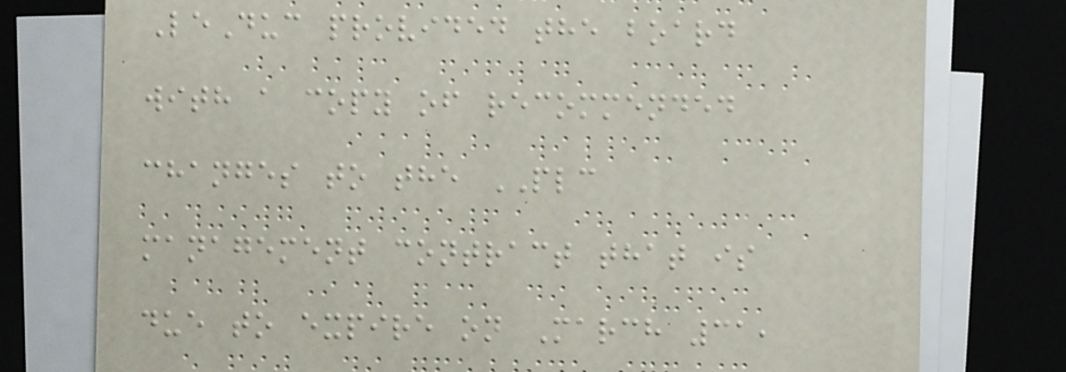LeDuc provided the board
with a copy of recommended
changes to the PLC
management contract that is
due to expire on March 31,
